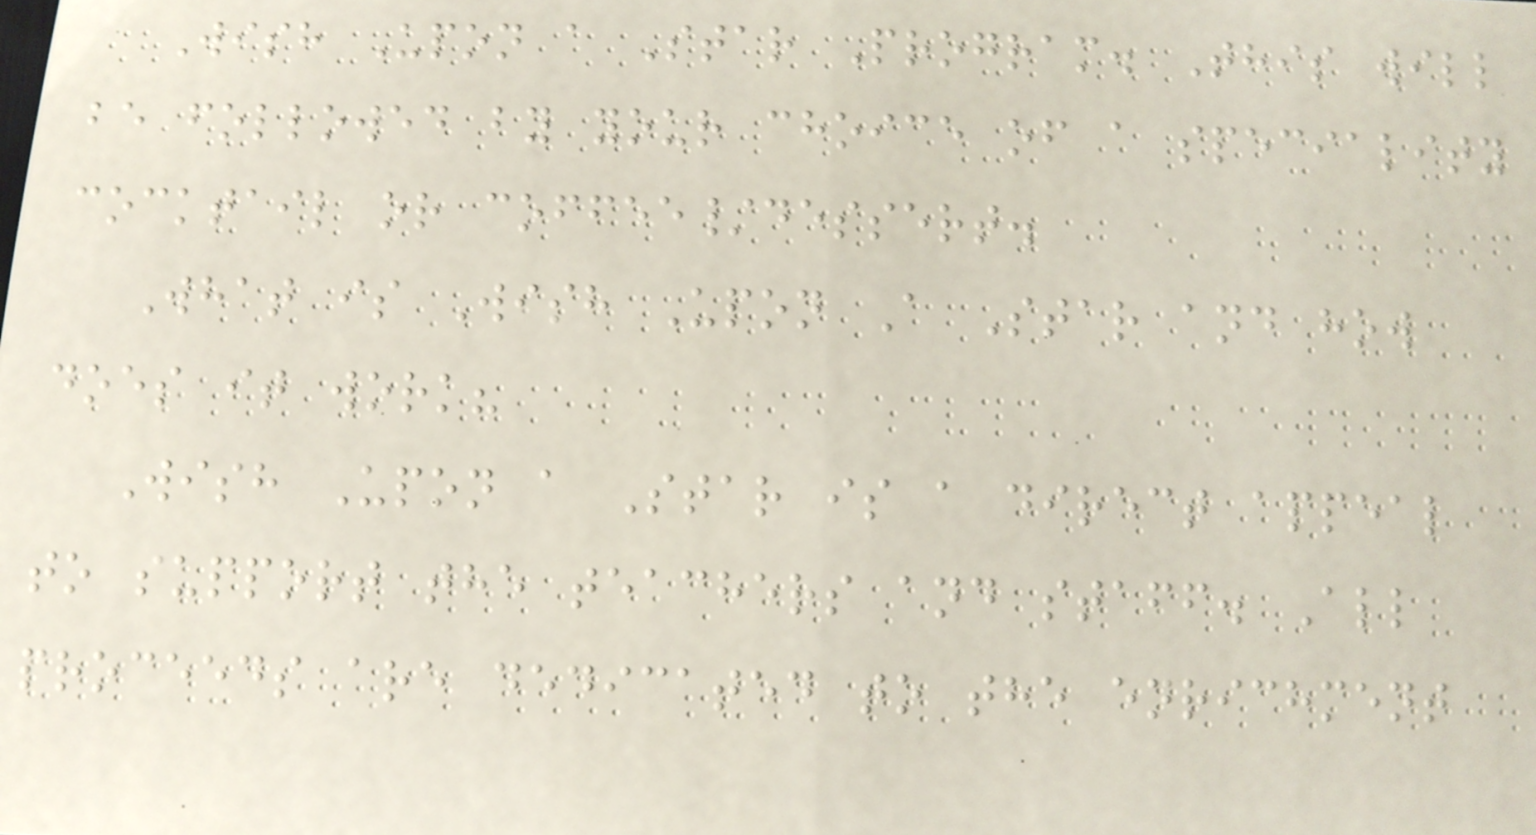Wish Upon a Star Program. This will
be followed by your choice of a speciality
cocktail or coffee/dessert.
What is Wish Upon A Star and how
does it work?
Wish Upon a Star is a direct appeal
to support the teachers and staff. All
proceeds are dedicated to the enrichment
